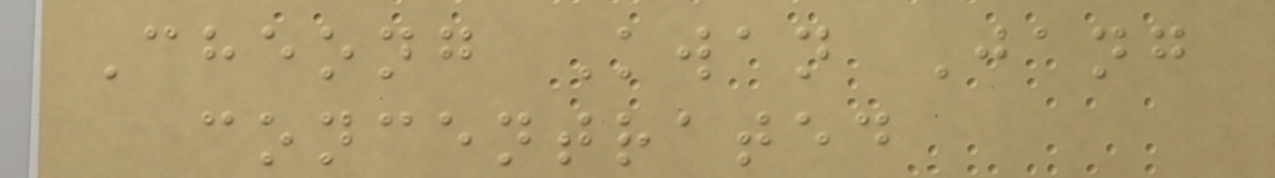Cheong Kwan Jang
concentrated
